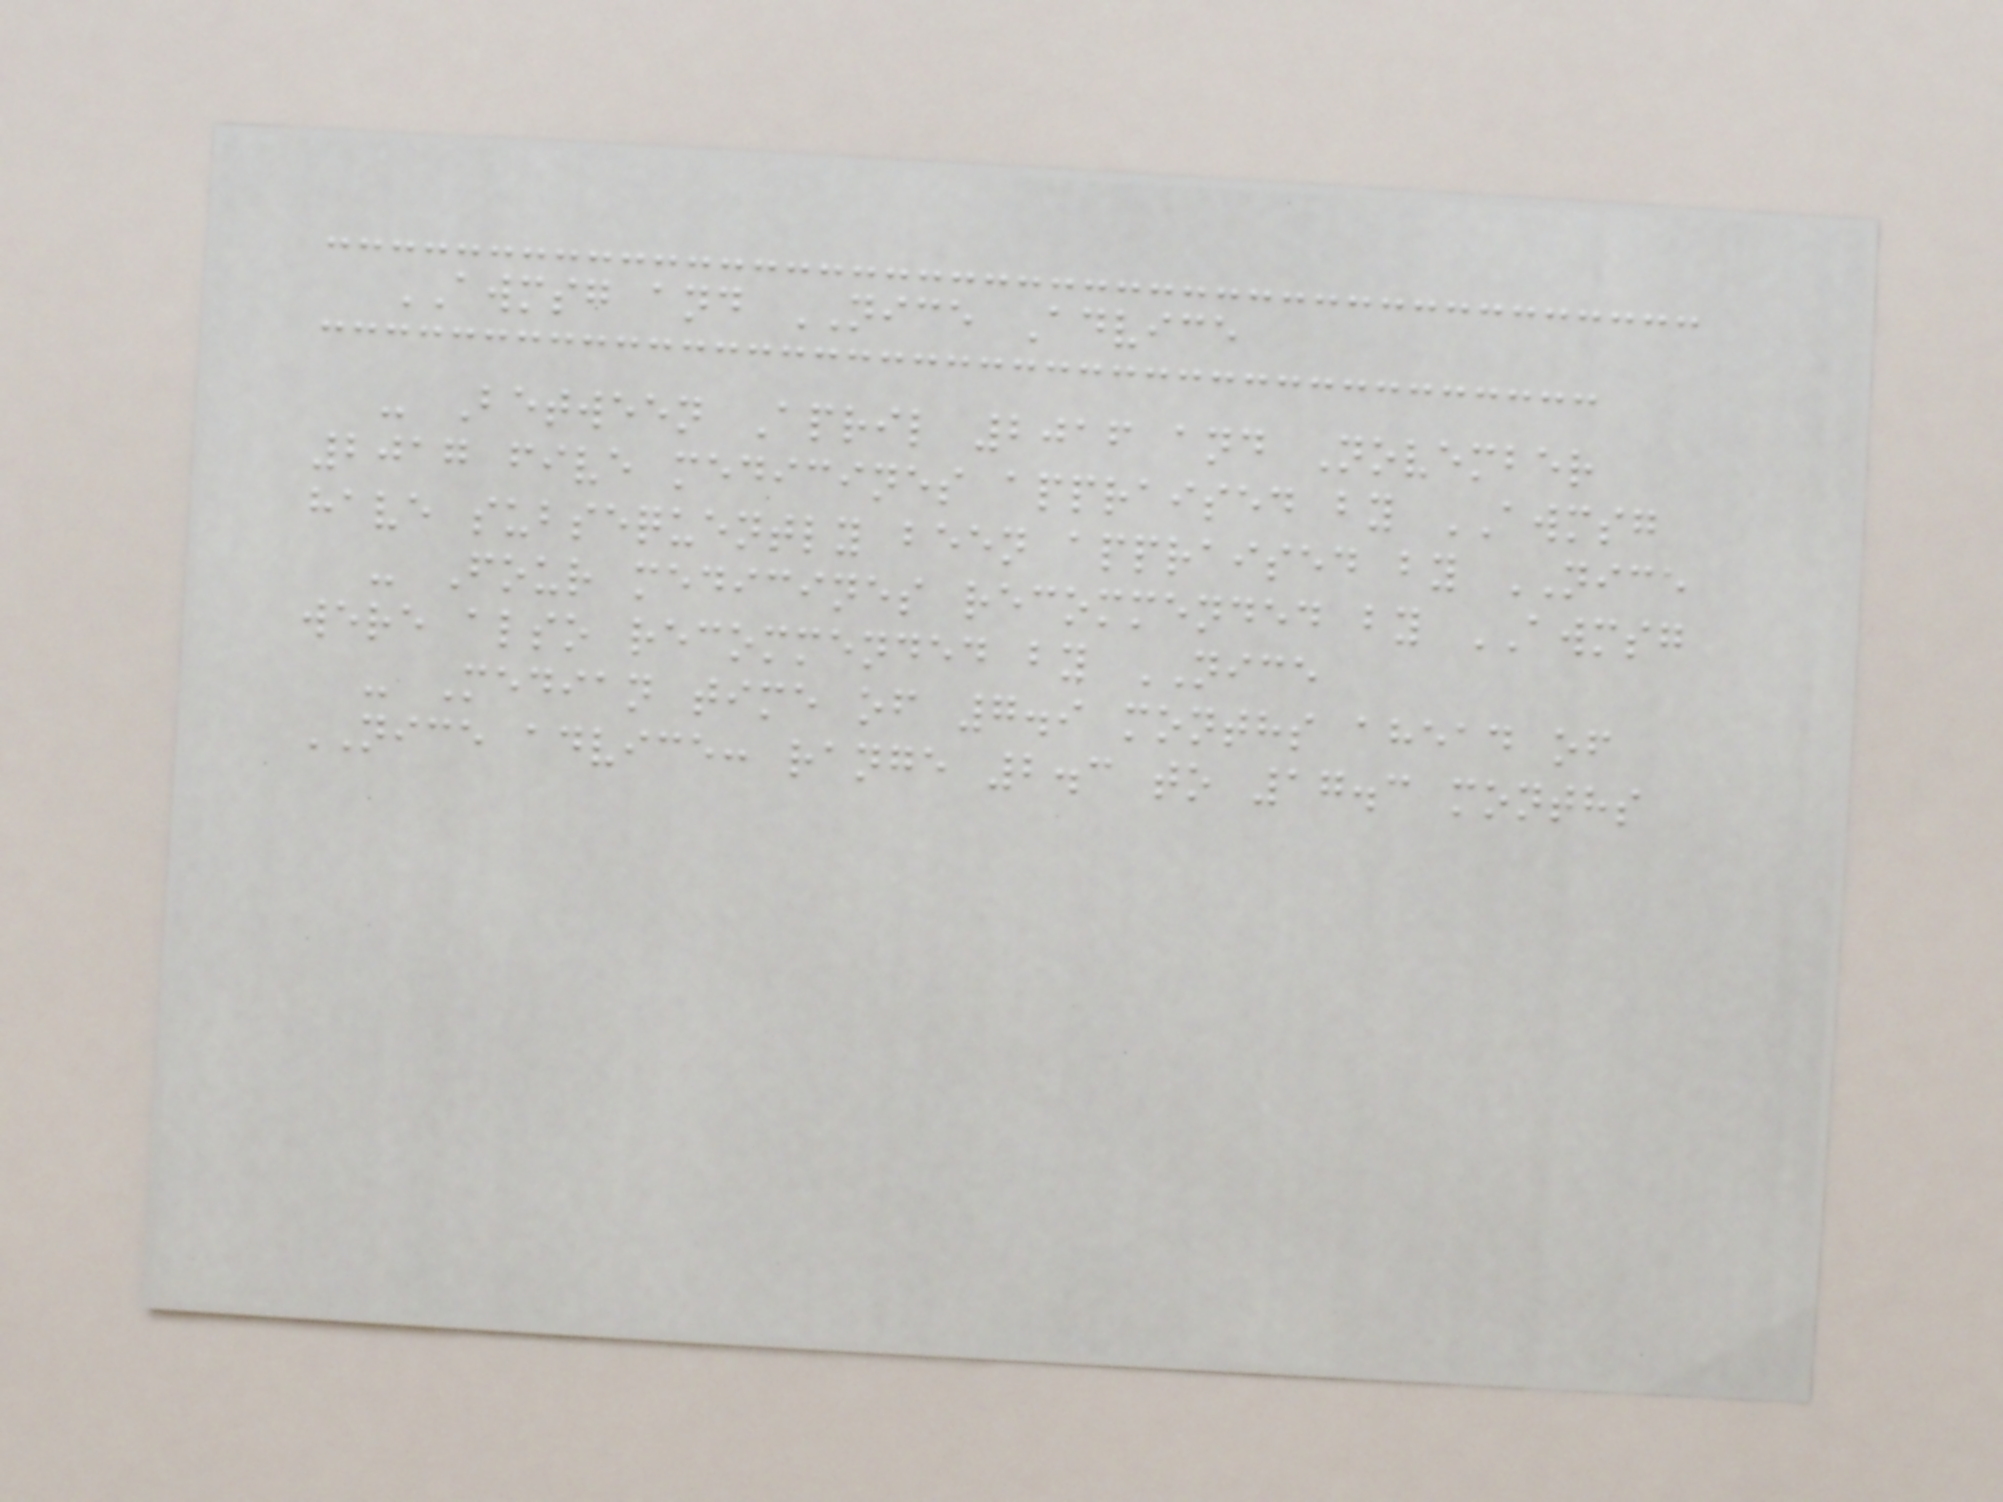AWMSG and NICE Advice
- Between April 2016 and November
2017 five medicines appraised by AWMSG
have subsequently been appraised by NICE
- Four medicines recommended by AWMSG
were also recommended by NICE
- Median time of 7.9 months ahead of
NICE advice: range 2.3 to 17.3 months
